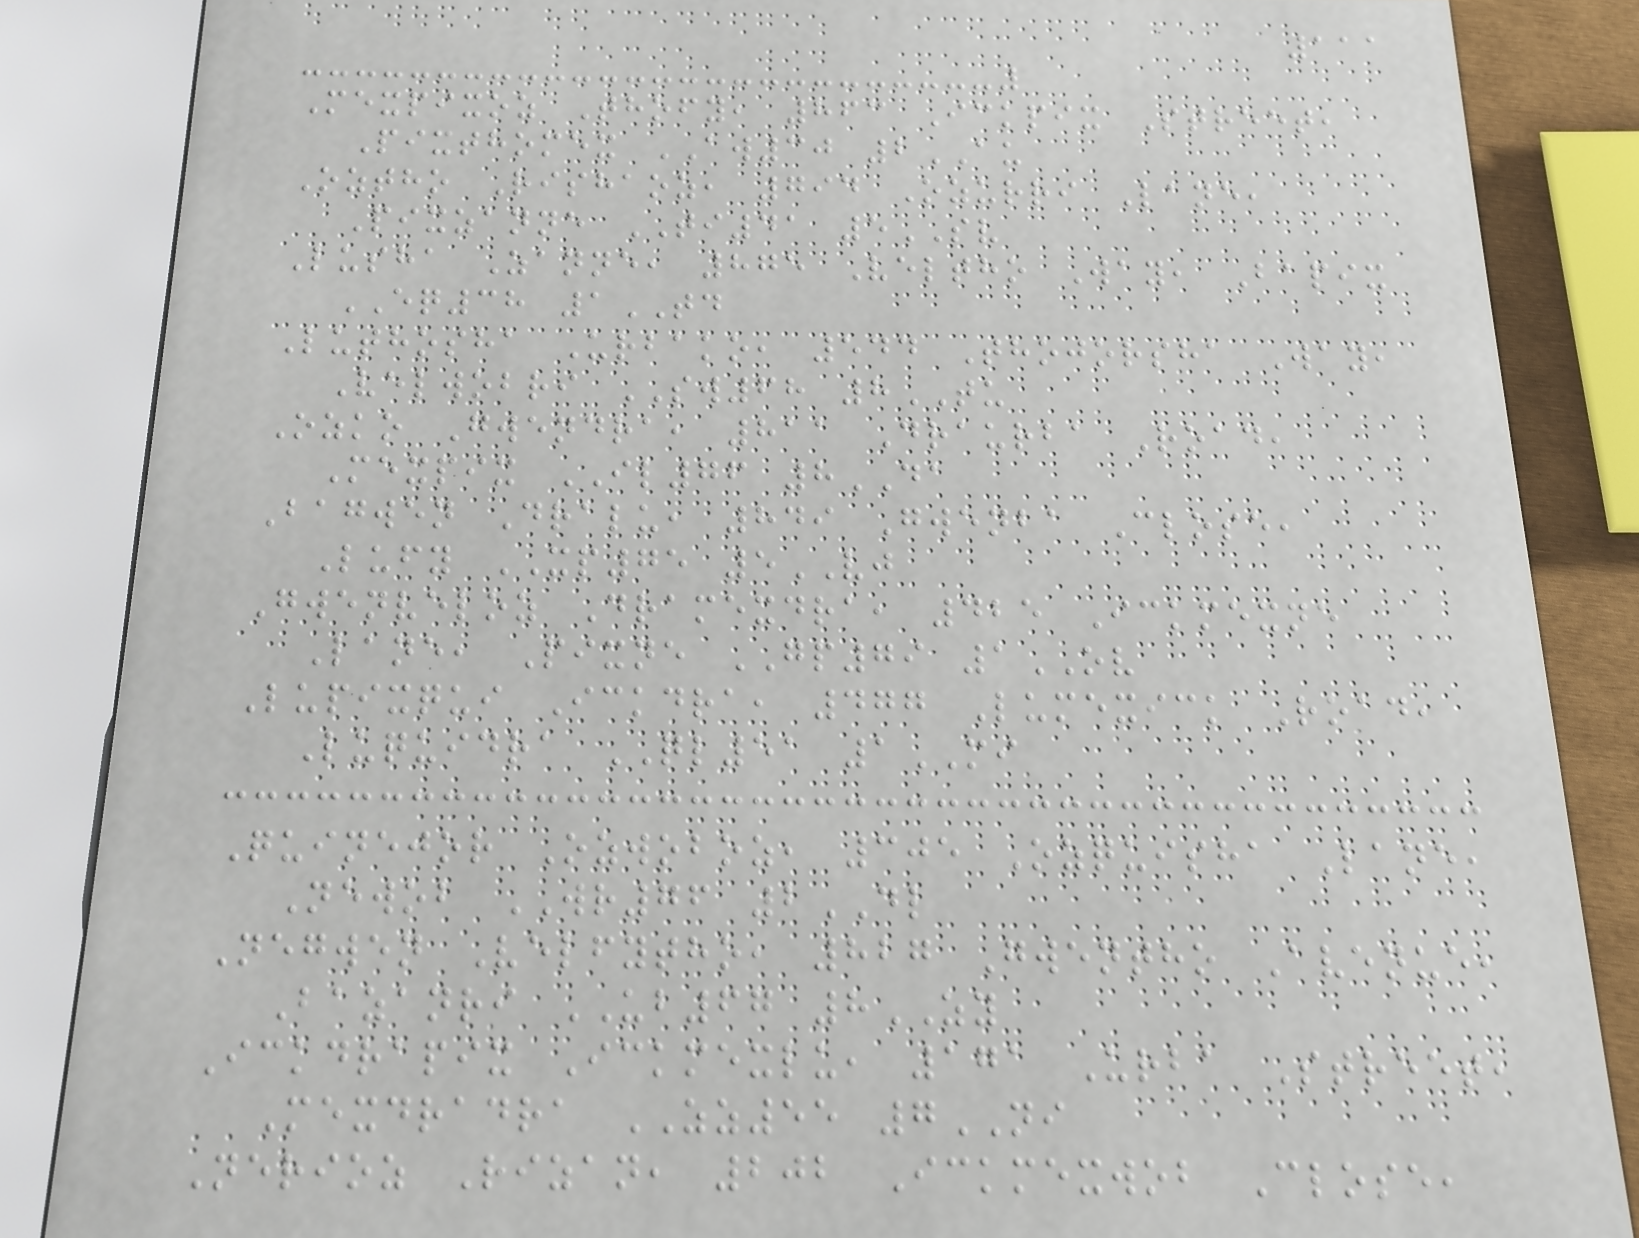111
Mexpixoz Thofy, 863 Ickpix Street,
Pixthomex AW30 2AU
Oztho Rishaoz, 794 Ozurri Lane,
Pixzanne TI41 5SV
Lusha Zanne, 875 Veltho Way, Bapix
EQ38 1TD
Luthosha Urbako, 544 Thojorsha Way,
Velwobri SW68 8TU
Ozko Gwendra, 811 Draurba Road,
Mexpix IL76 8DA
Bagwen Dralu, 849 Gwenba Close,
Lufy XP75 5VJ
Gwenveloz Dramexdra, 425 Ickmexne
Lane, Pixne GP79 1OV
Lupixqui Ickdra, 477 Lumexick Road,
Luquidra QL51 1MI
Quinejor Ozwoboz, 305 Ozquisha Lane,
Newob WR76 2DL
Negwen Velfytho, 827 Gwentho Avenue,
Bazanri UB67 8ZY
Ickdrapix Ickmexlu, 171 Urba Street,
Mexdradra ZZ55 7NI
Nerioz Rizan, 202 Ickmexwob Close,
